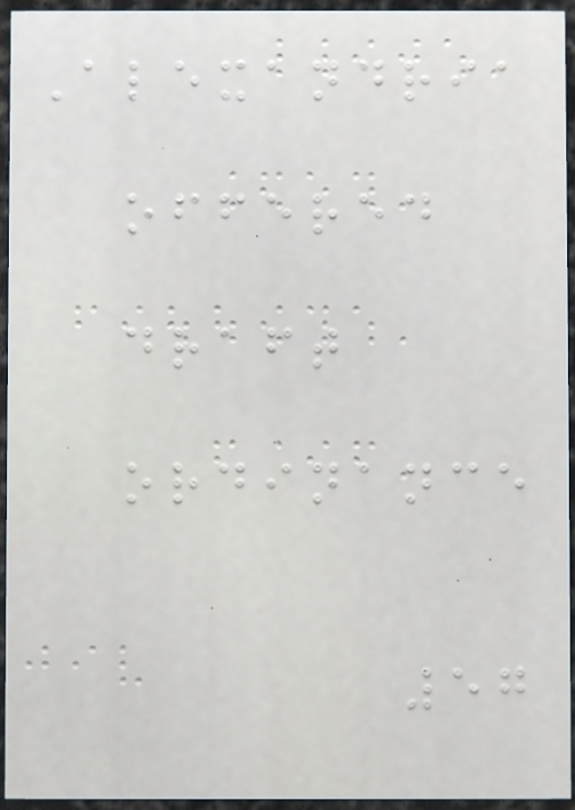Alexandria
offered
draft
ordinance
57
